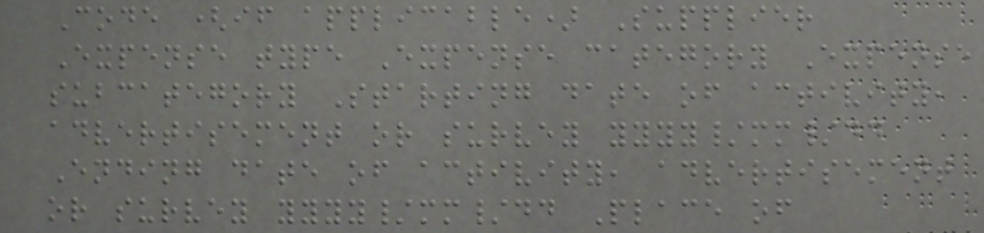Code (if applicable) Supplier
Expense type Expense category Expense
subcategory Starting date of activity,
advertisement or survey yyyy/mm/dd
Ending date of activity, advertisement
or survey yyyy/mm/dd Place of
